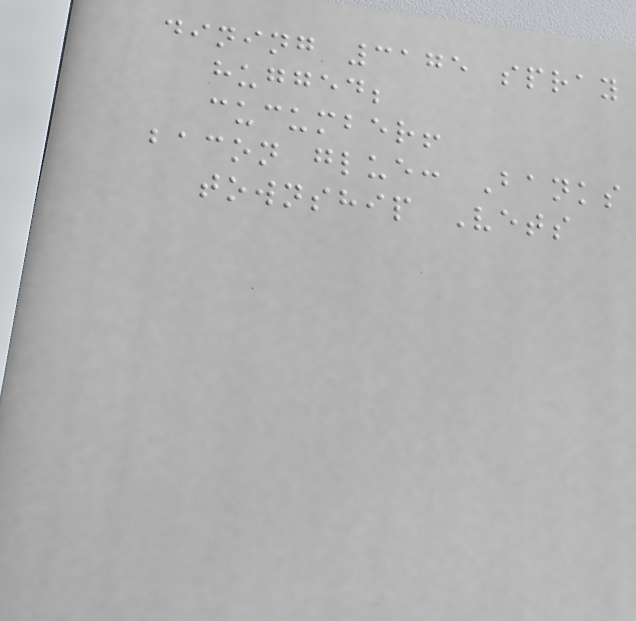dining 3175 spray
hugged;
cucumber!
bacon glue: Banks
township Vets
